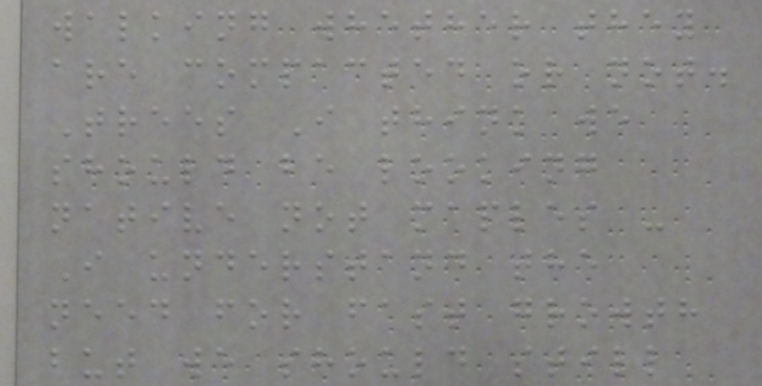walking whether they
are compacted or not.
Trees I think we
should be looking
native not maples -
I understand the
need for fast growth
but we should still
